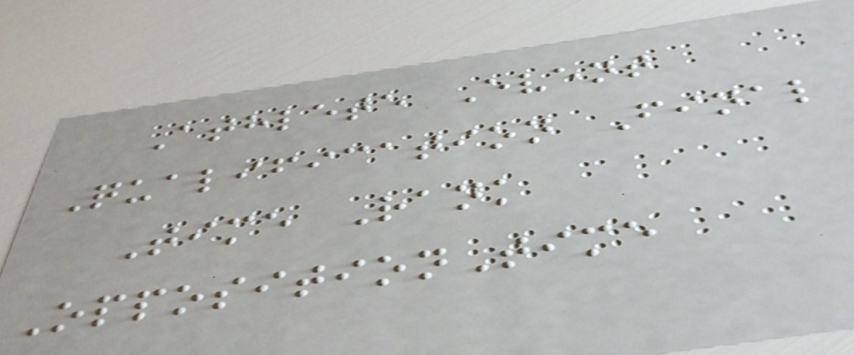Athlete Event
Qualification Final
Time Rank
OppositionTime
